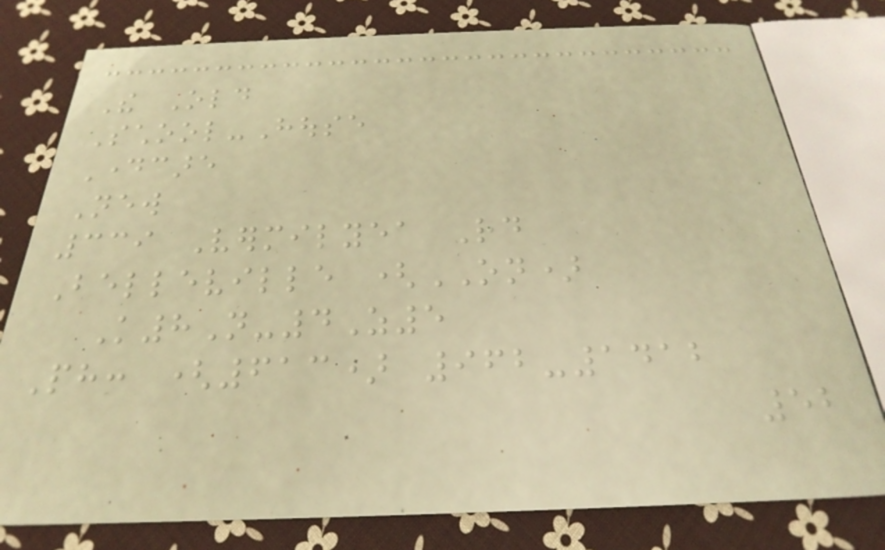The Old
School-House
Daycare
New
339 Vermilyea Rd
Belleville (ON)
K8N-4Z5
Ph: (613) 962-1412
52
